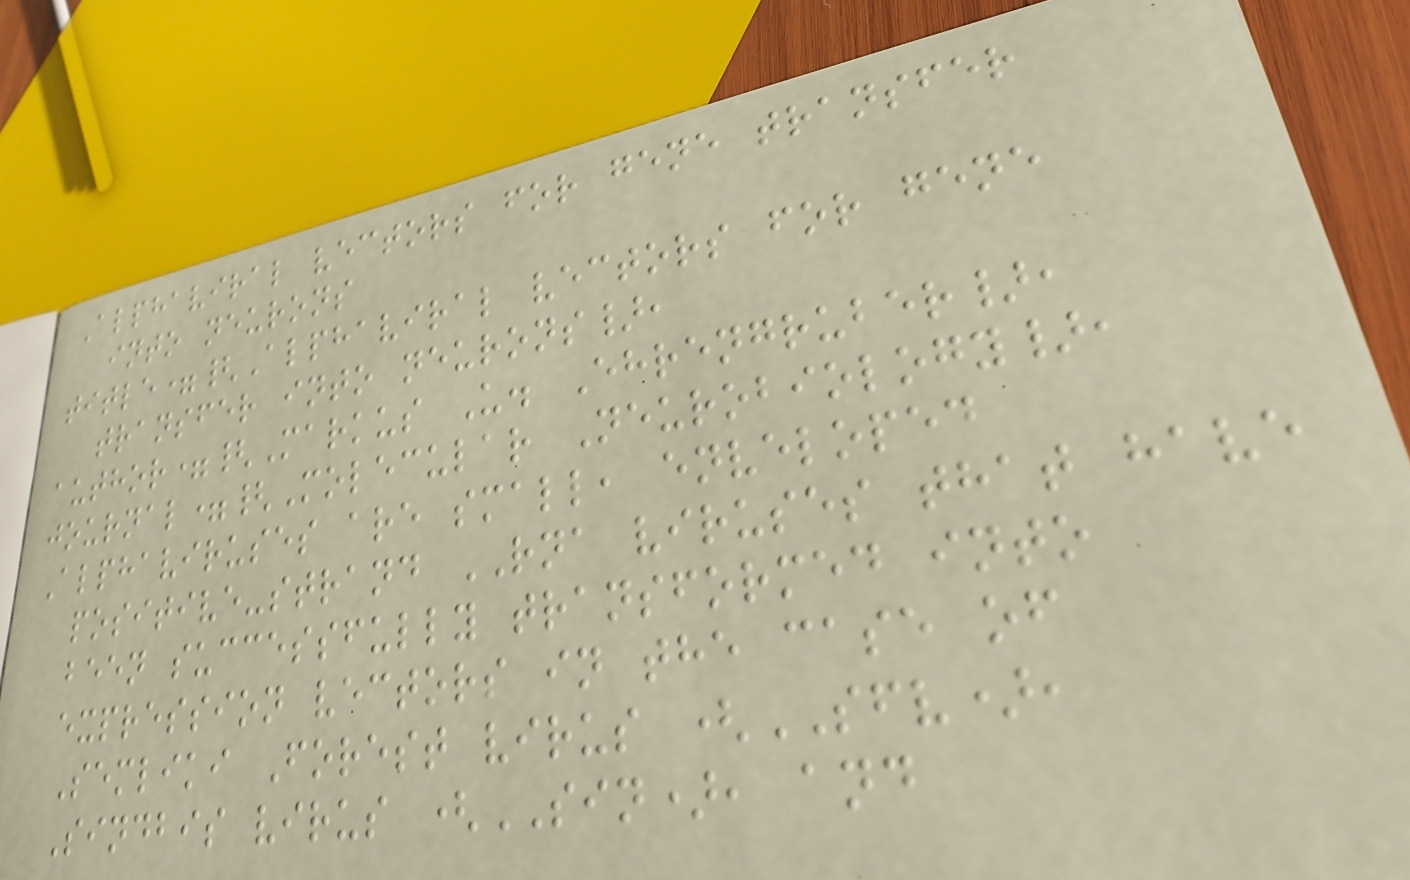Alphaviral vectors for gene transfer
into neurons
title={Alphaviral vectors for gene
transfer into neurons},
author={Markus U. Ehrengruber},
journal={Molecular Neurobiology},
Alphaviruses are small, enveloped
positive-strand RNA viruses that have
been successfully transformed into
expression vectors in the case of
Semliki Forest virus (SFV),
Sindbis virus (SIN), and
